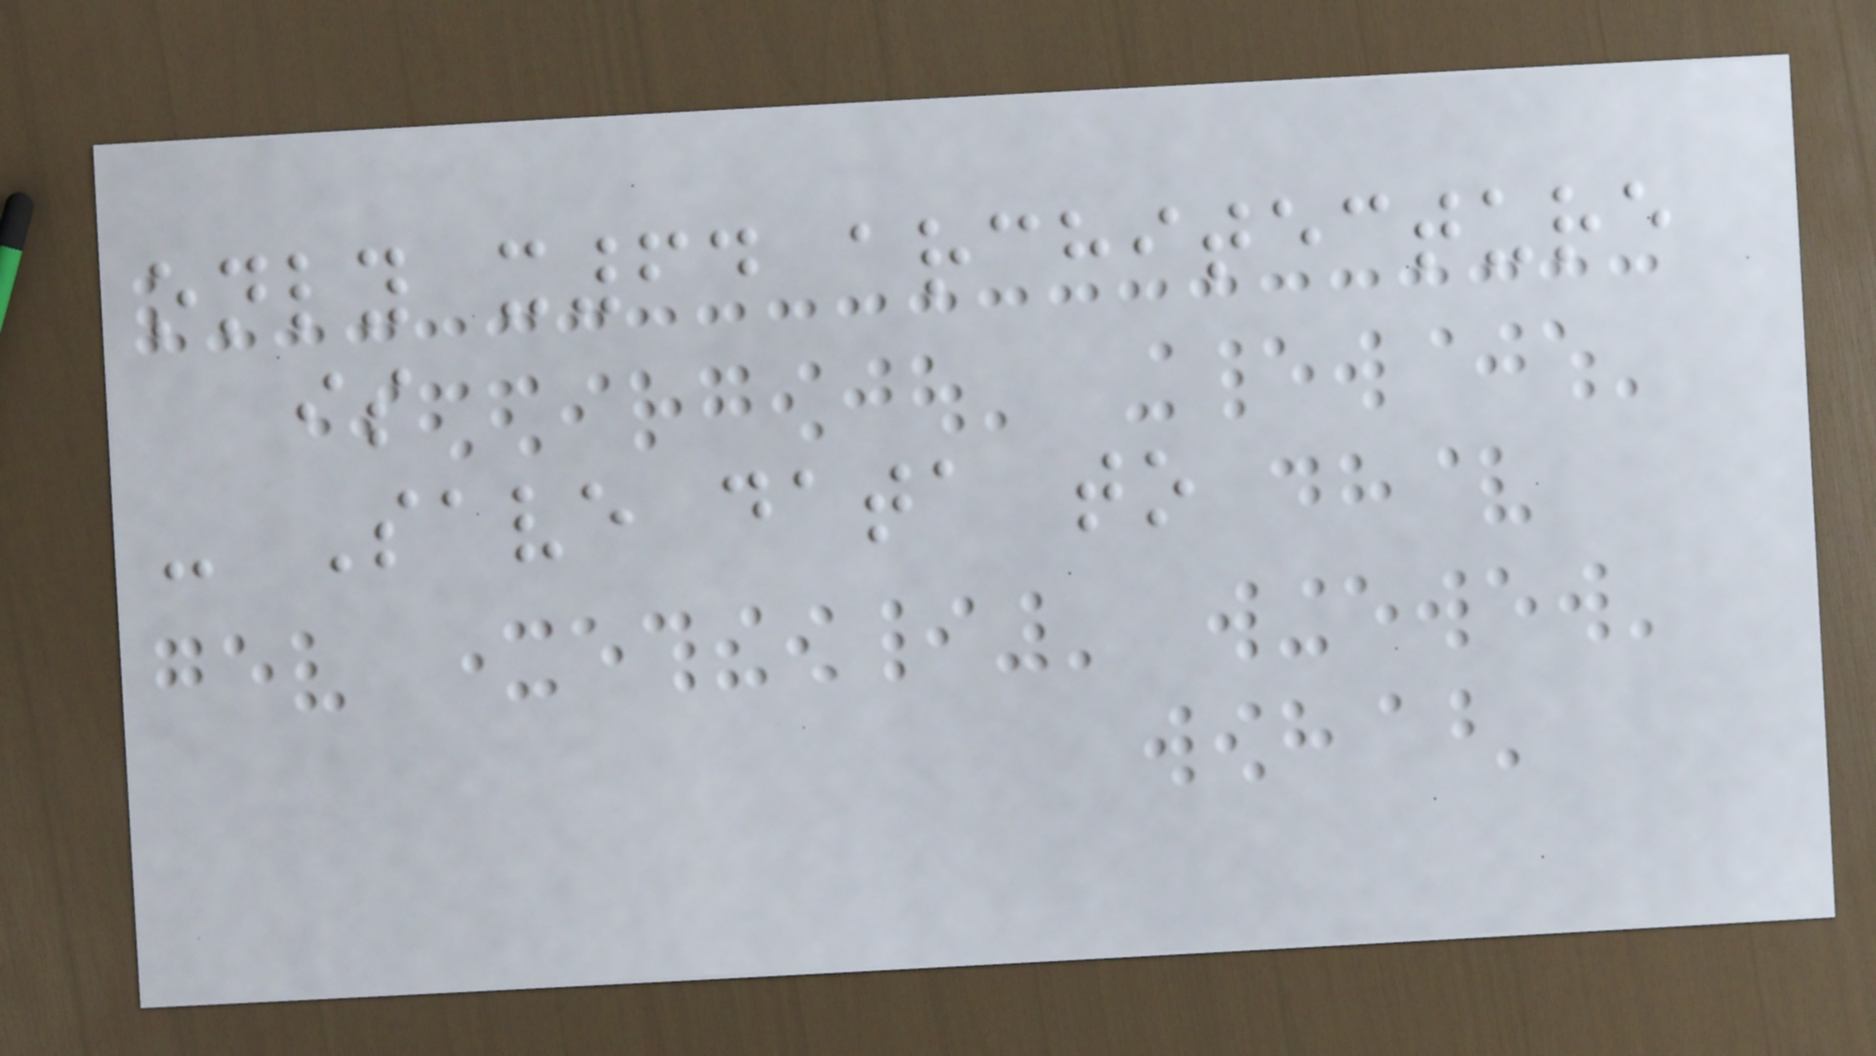only x64 architecture
is
- Save data to
